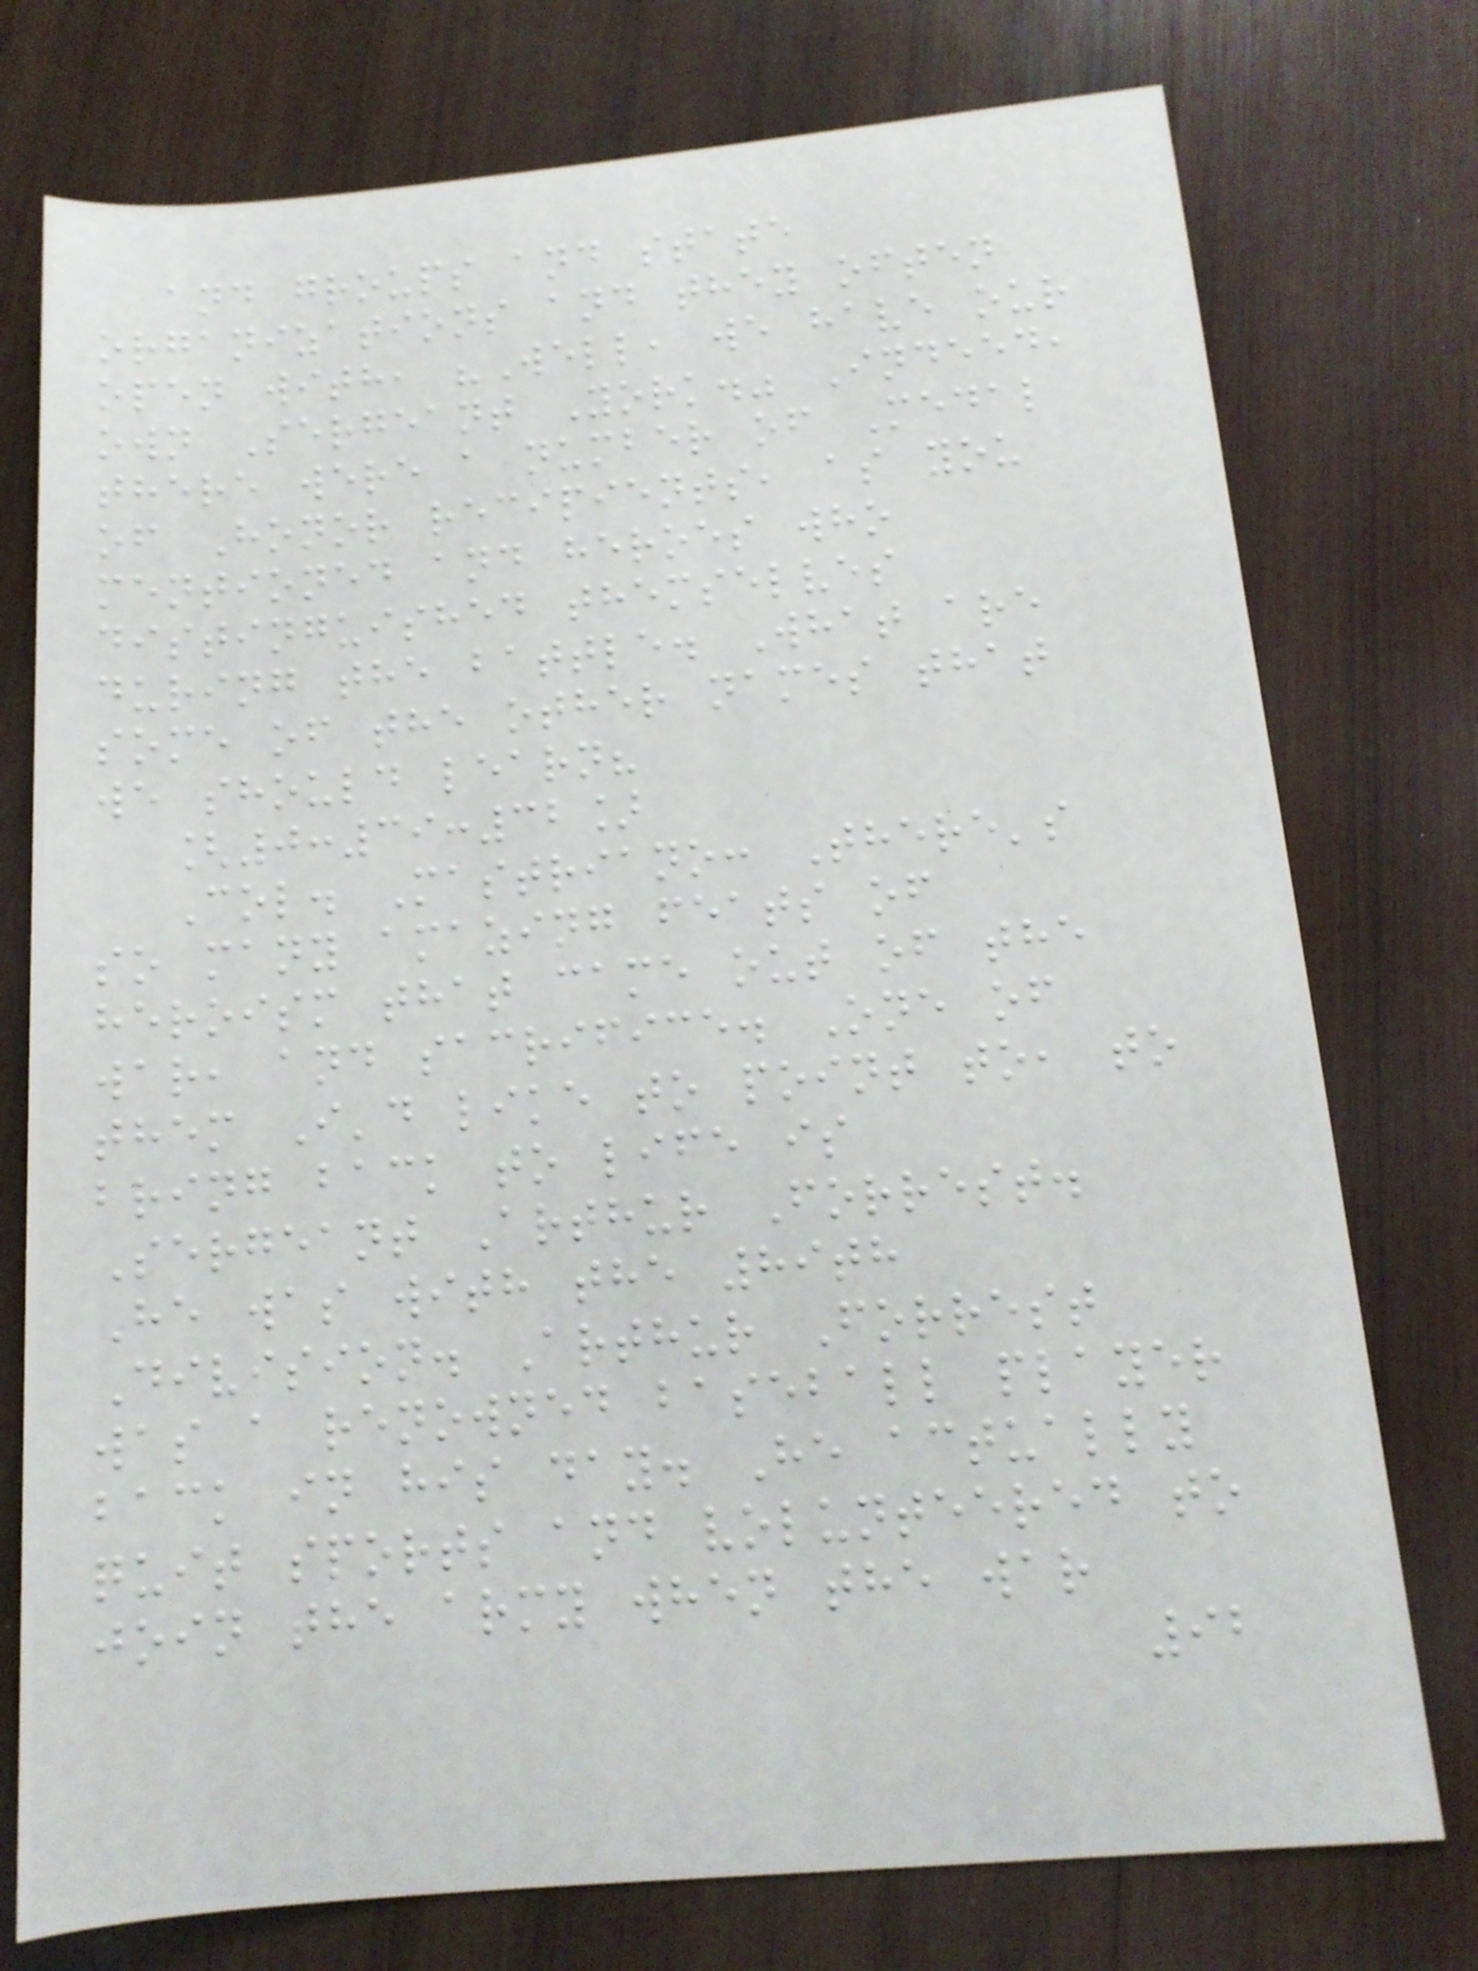and groups and state
organizations and they often
open with, "Well, we have our
own Sergeant York." Indeed,
there were a number of Medal
of Honor recipients, as you
mentioned and heroes who
distinguished themselves
during the battle. What are
some of the other names that
we should learn?
[0:39:32]
Col. Mastriano: There's
so many amazing feats of
heroism that came out of the
war, and sacrifice. One of
them I'd like to point to, to
bring back to life is
Sergeant Arthur Forrest.
He was with the 89th
Division. Arthur Forrest
was a renowned baseball player
back in his day. He actually
quit sports and volunteered to
join the army when the war
92
